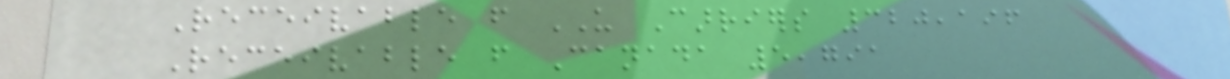Receivable from US Carriers 320,196
Receivable from Canada 5,791
